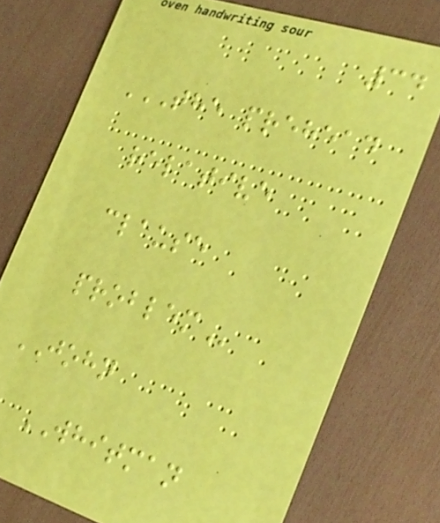34
THE PREHEAD
RELATIVE
CLAUSE
PROBLEM
JOHN
WHITMAN
